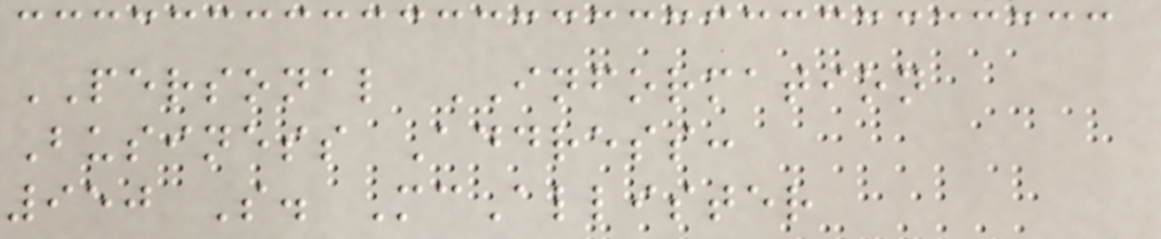PERSONAL INFORMATION
Business Address:
950 S. McAllister
